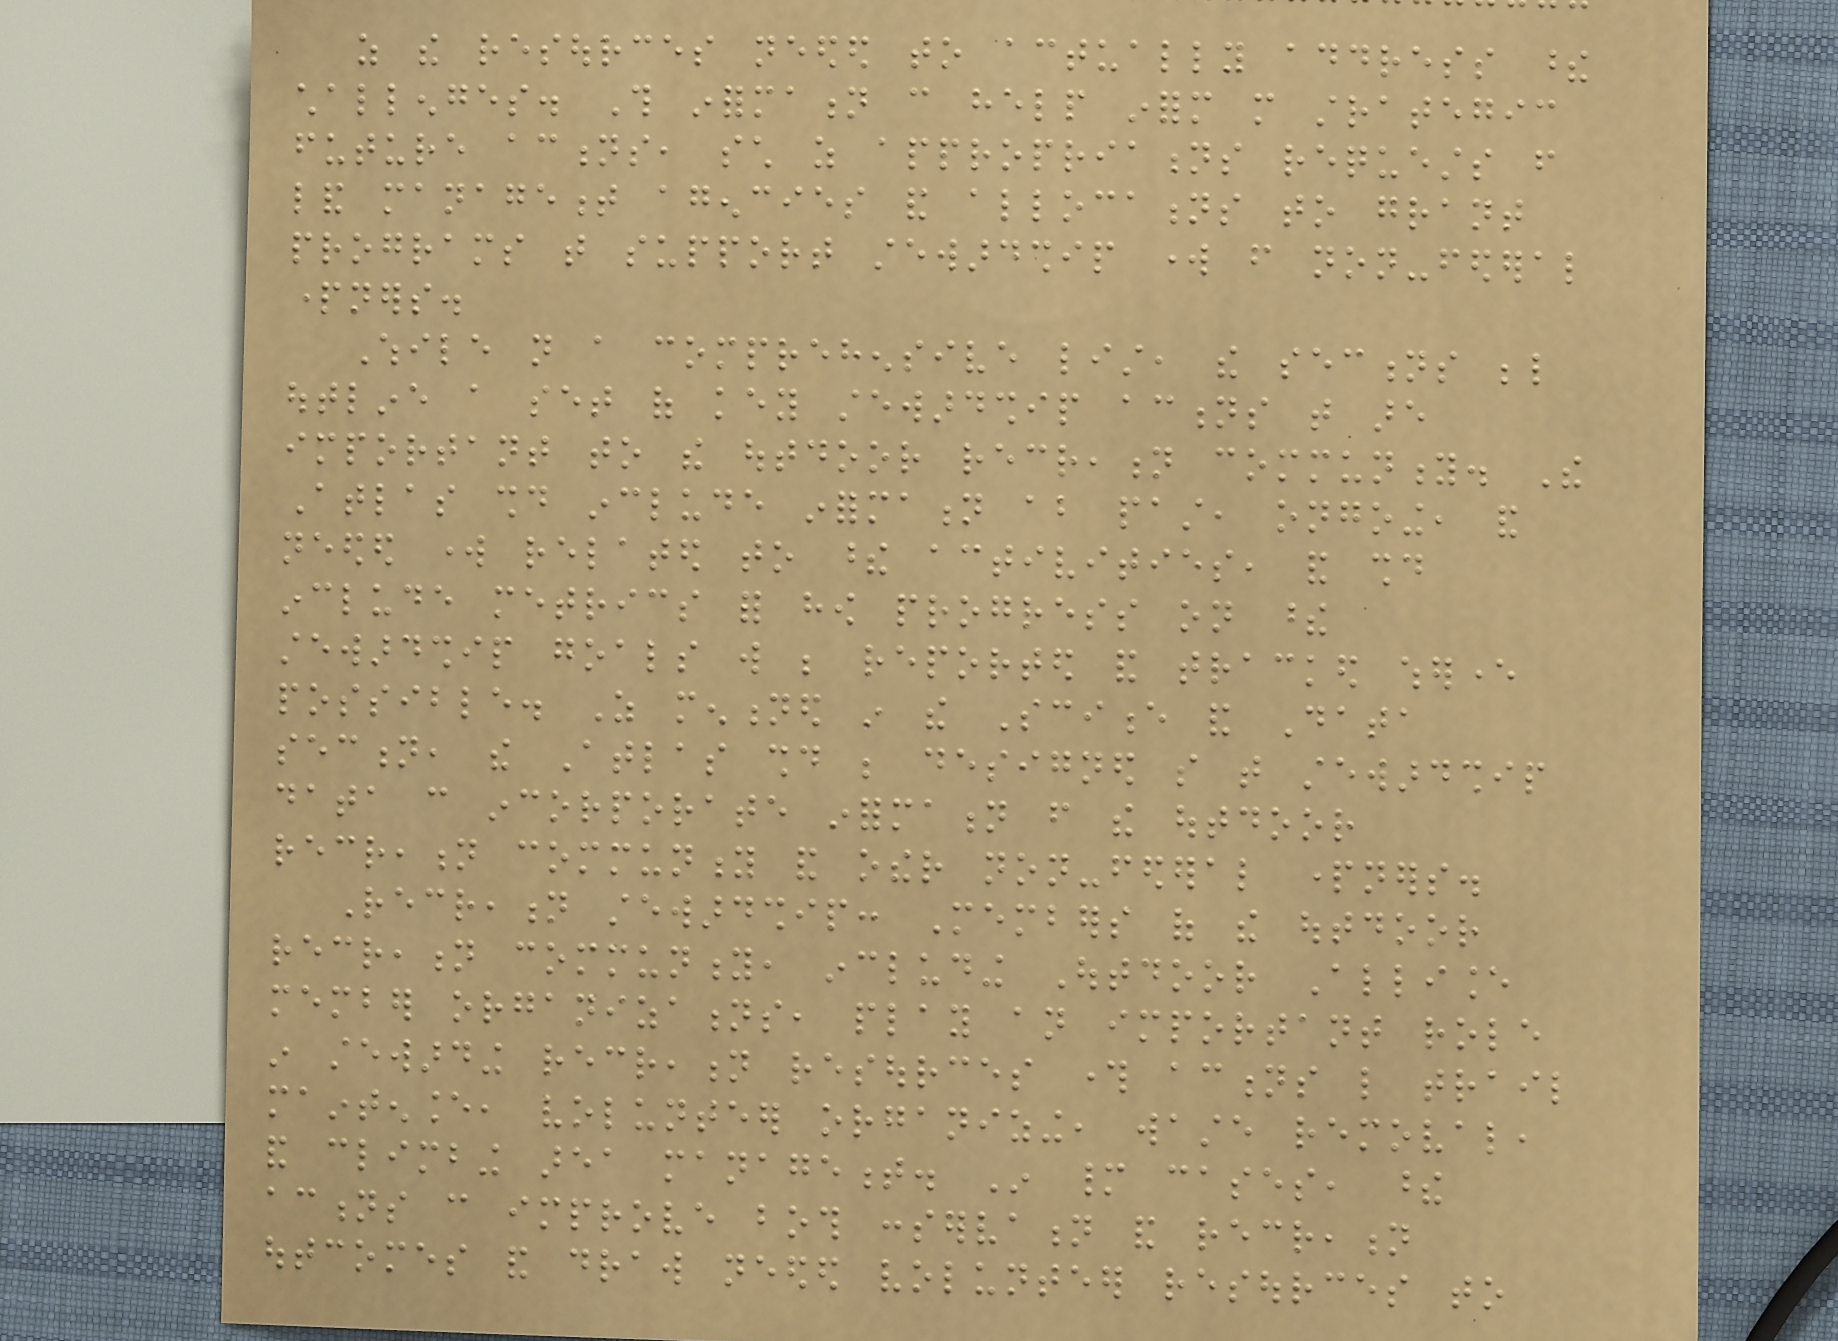as the resources needed to actually address these
challenges. This information can help inform more strategic
future actions, such as appropriations requests from
land management agencies and allocations to grant
programs that support stewardship work from non-federal
partners.
While not a comprehensive list, the sections below
outline a set of key stewardship actions that are
important to the outdoor recreation community. The
Atlas should include information about past, ongoing, and
needed work related to these activities, and should
include metrics for how progress on these
stewardship goals will be reported and tracked wherever
possible. As mentioned in the Science and Data
section, the Atlas should be designed so that stewardship
data can incorporate information from the outdoor
recreation community and other non-federal partners.
Recreation stewardship: Members of the outdoor
recreation community, including Outdoor Alliance
member organizations, play an important role
in stewarding recreation resources through actions like trail
maintenance, volunteer organizing, waste removal,
and climbing area management. In many cases, these
actions can improve both conservation and recreation
outcomes and draw needed volunteer resources to
